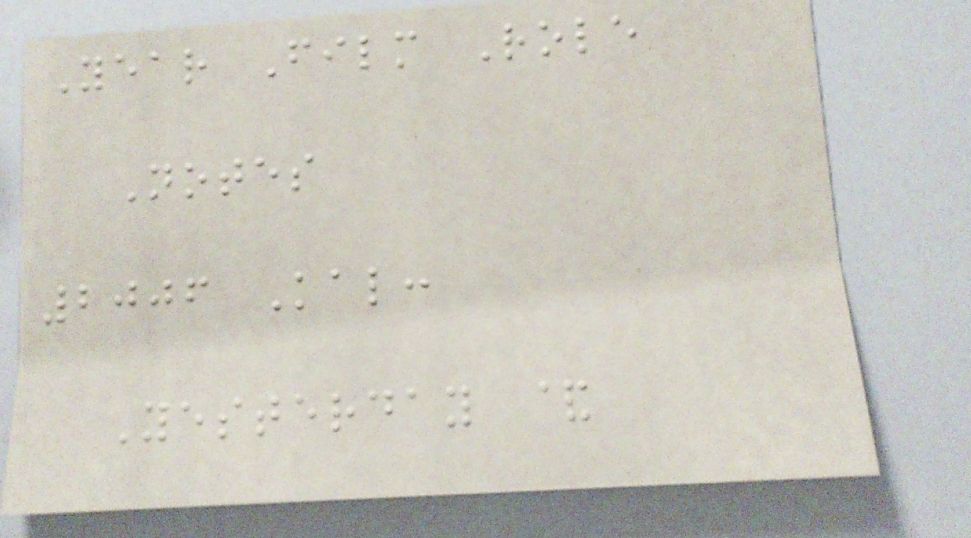Year Film Role
Notes
2006 Kal:
Yesterday &
